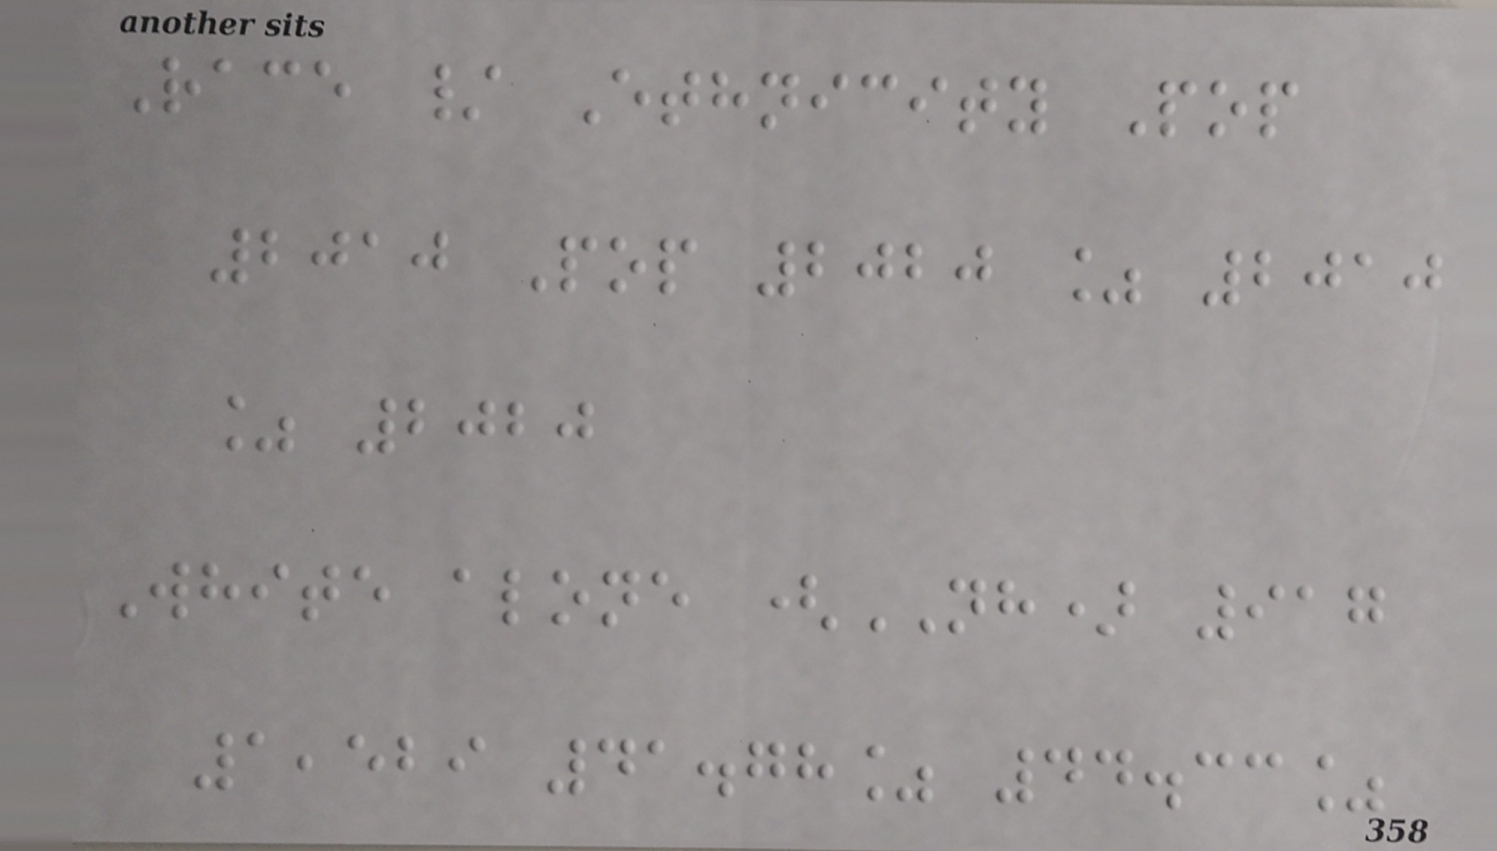Race / Ethnicity Pop
2010 Pop 2020 % 2010
% 2020
White alone (NH) 917
1,529 41.78% 44.33%
